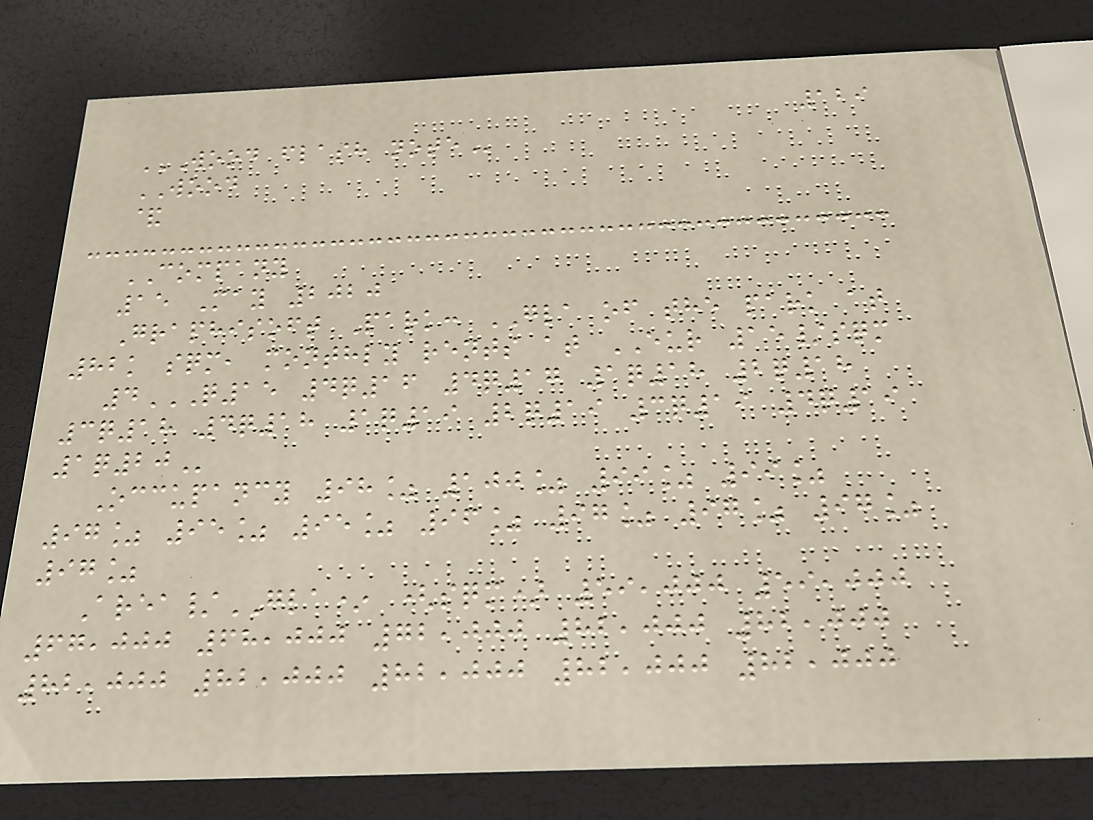129
WOOD FLASH NOTE
WOOD
&
COMPANY
15 May 2020
Graphisoft Park: GLA of the park at
82k sqm, monthly rents at EUR 15/sqm
4Q15 4Q16 4Q17 1Q18 2Q18
3Q18 4Q18 1Q19 2Q19 3Q19 4Q19
1Q20
Occupancy 98% 100% 99% 99%
97% 95% 95% 96% 97% 97% 97%
97%
Area/GLA* (sqm) 59,000 59,000
67,000 68,000 72,000 82,000 82,000
82,000 82,000 82,000 82,000 82,000
